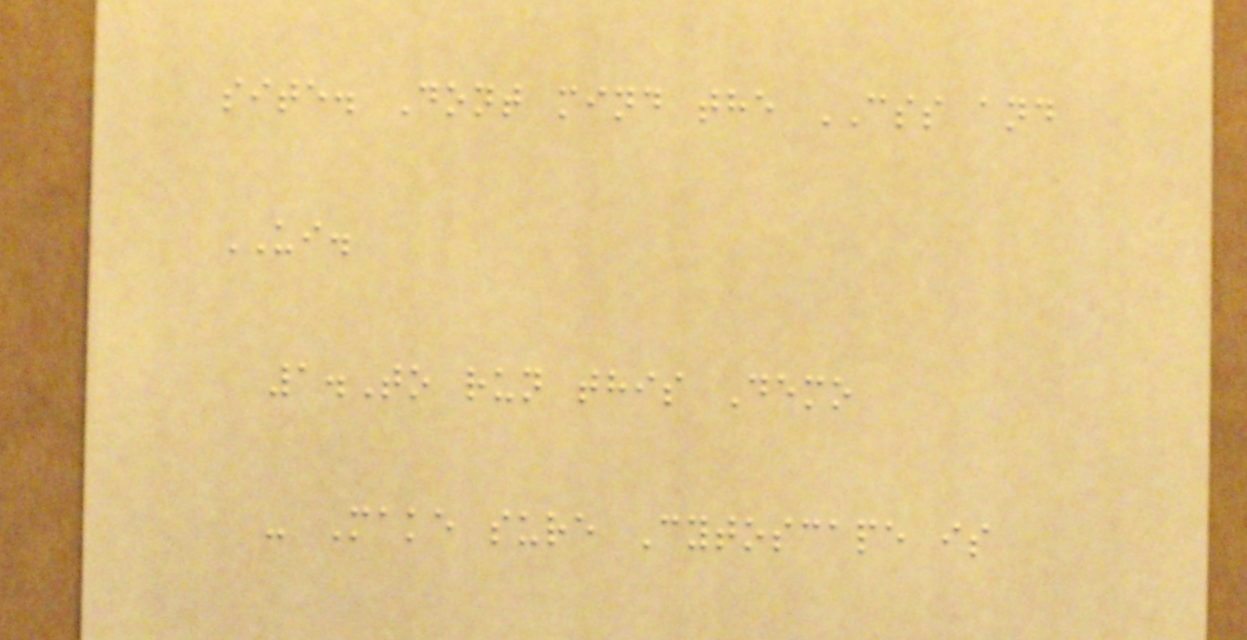site. Dont mind the CSS and
UI.
1.To run this Demo
- Make sure Cytoscape is
